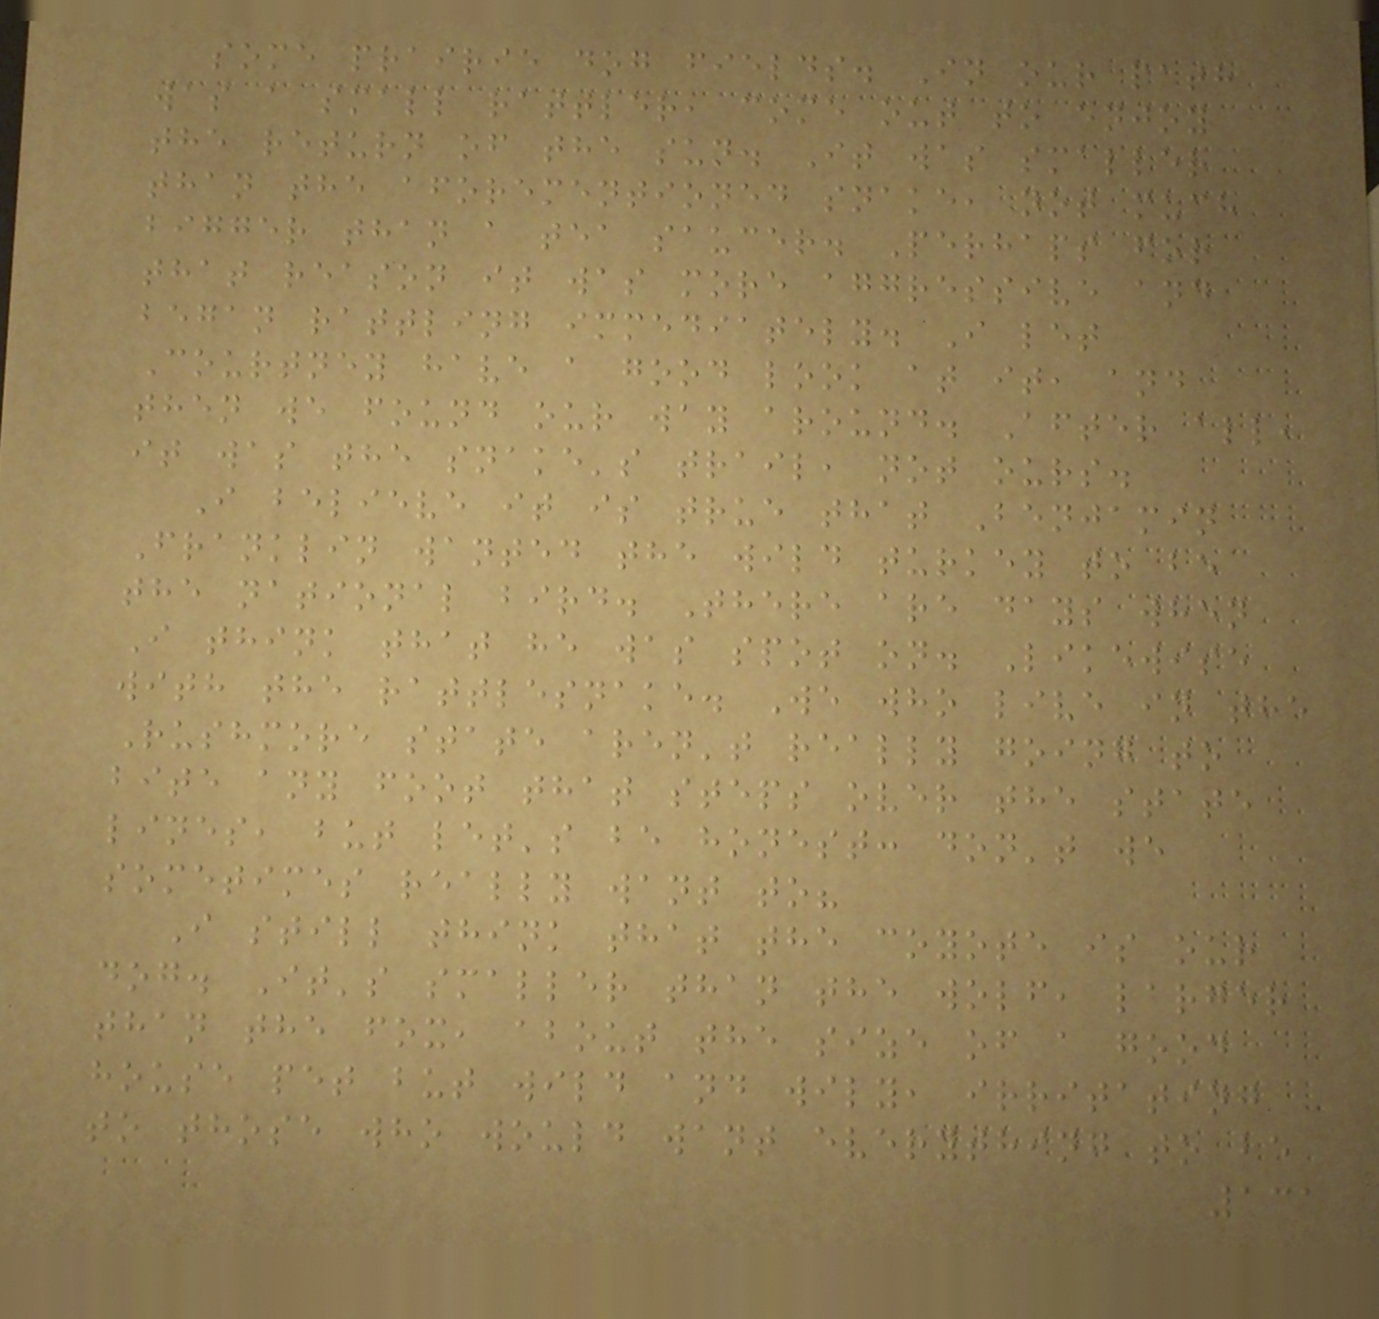some prairie dog fields. In our path
was a small rattler, come out to enjoy
the return of the sun. It was smaller
than the aforementioned snake, not much
bigger than a tea saucer. Perhaps for
that reason it was more aggressive and
began rattling immediately. I let
Courtney have a good look at it, and
then we found our way around. After all,
it was the snake's trail, not ours.
I believe it is true that Benjamin
Franklin wanted the wild turkey to be
the national bird. There are days when
I think that he was spot on. Likewise
with the rattlesnake. We who live in the
Rushmore state aren't really going to
bite any foot that steps over the state
lines, but let's be honest: don't we
sometimes really want to?
I still think that the coyote is our
dog. It's smaller than the wolf, larger
than the fox, about the size of a good
house pet but wild and wily, irritating
to those who would want everything to be
131
